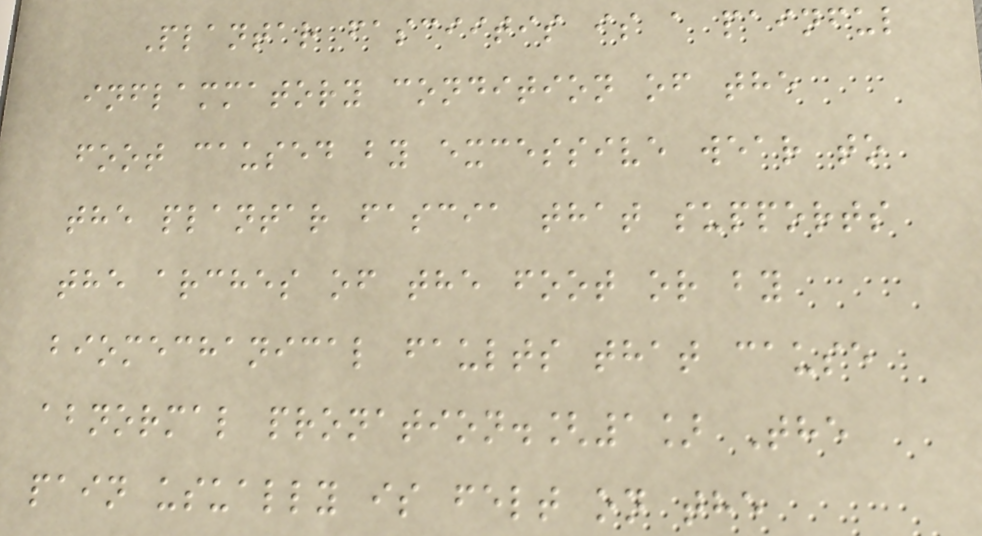Plantar fasciitis is a painful
inflammatory condition of the
foot caused by excessive wear to
the plantar fascia that supports
the arches of the foot or by
biomechanical faults that cause
abnormal pronation.[1] The
pain usually is felt on the
